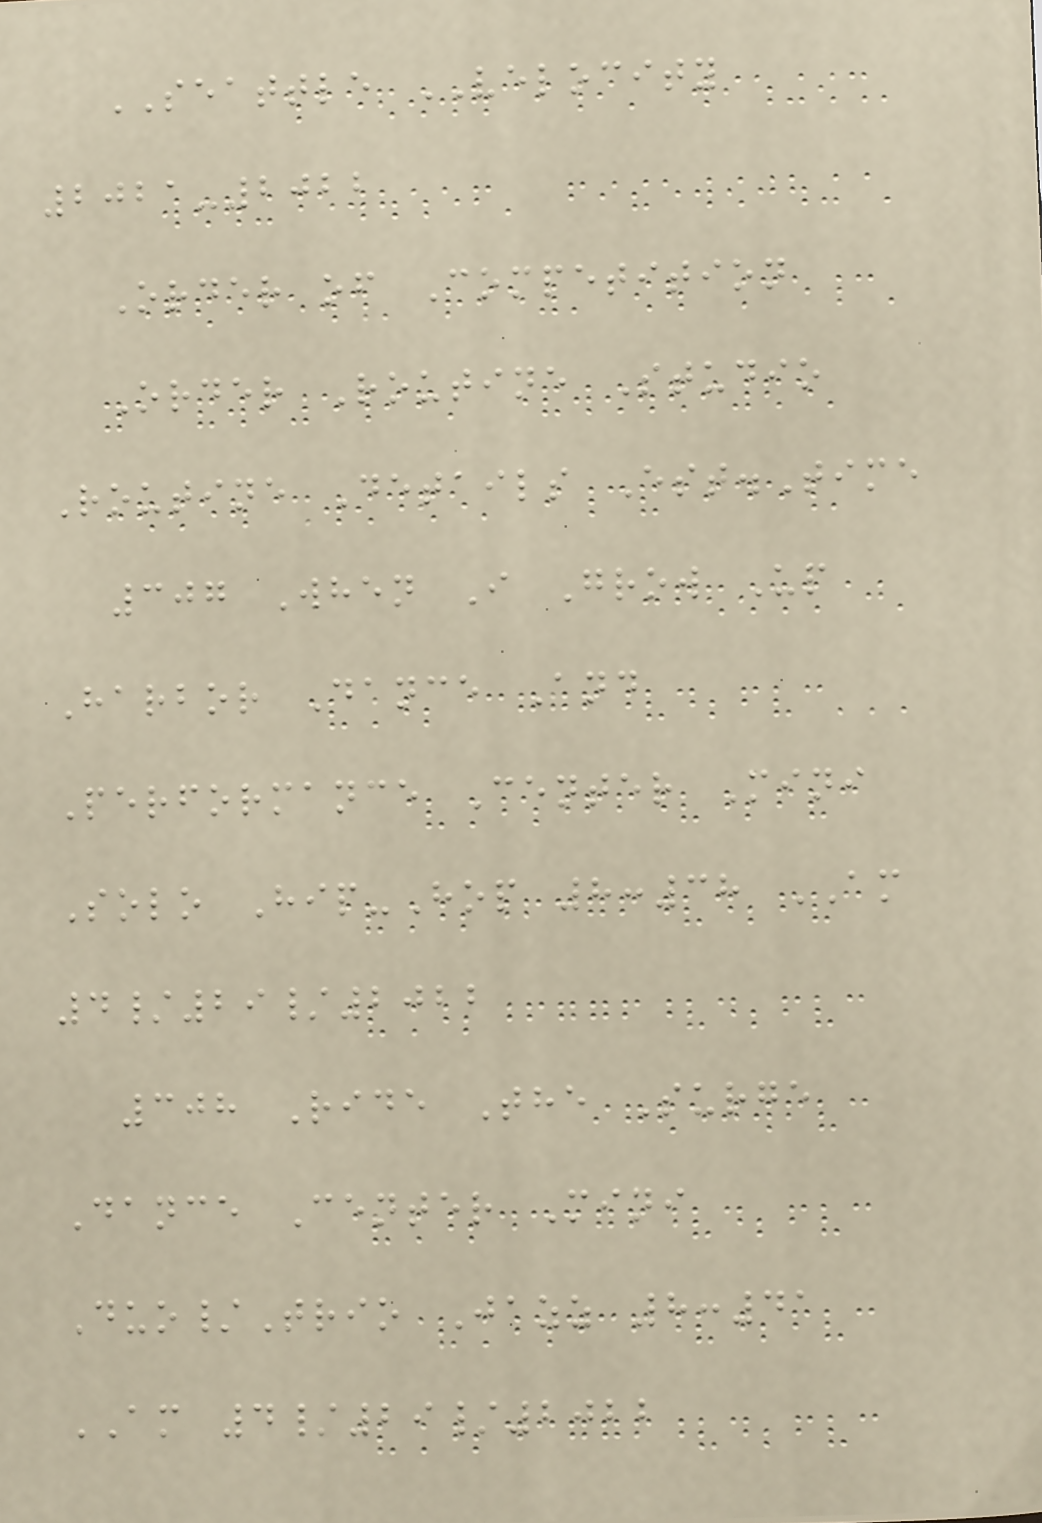SEATTLE VELOCITY
2021-2022
Order of Competition
Order Routine Studio
Routine Details Est.Time
307 When I Grow Up
Harbor Dance And
Performance Center Mini
Solo Hip-Hop 8:38 AM
4/29/2022
308 Ride The Surge
Dance Center Mini
Duo/Trio Jazz 8:41
AM 4/29/2022
